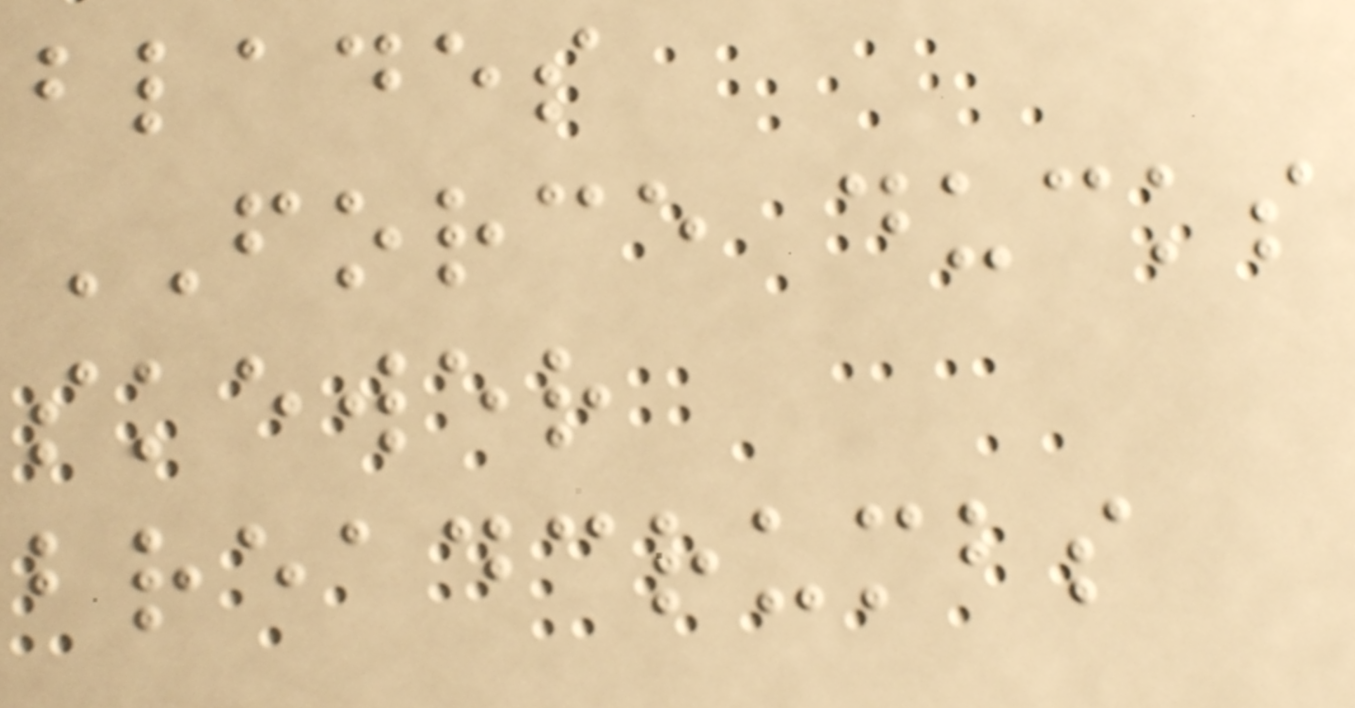blades
FORCE ducks
skewer
breadcrumbs
